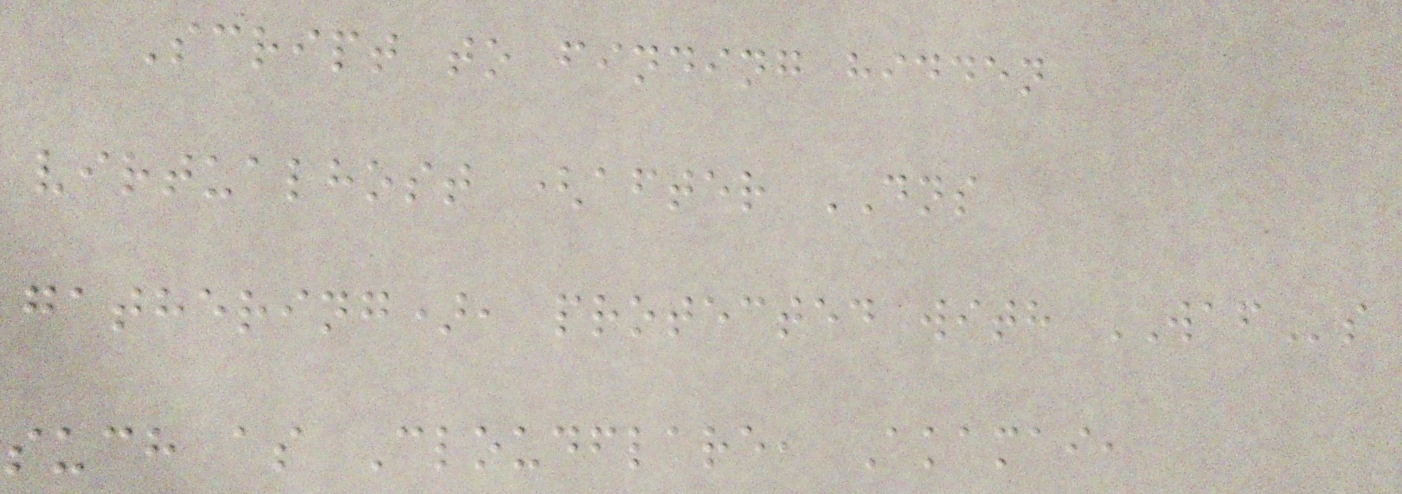Script to finding hidden
virtualhost (after DNS
gathering), protected with WAFs
such as Cloudflare, Akamai,
